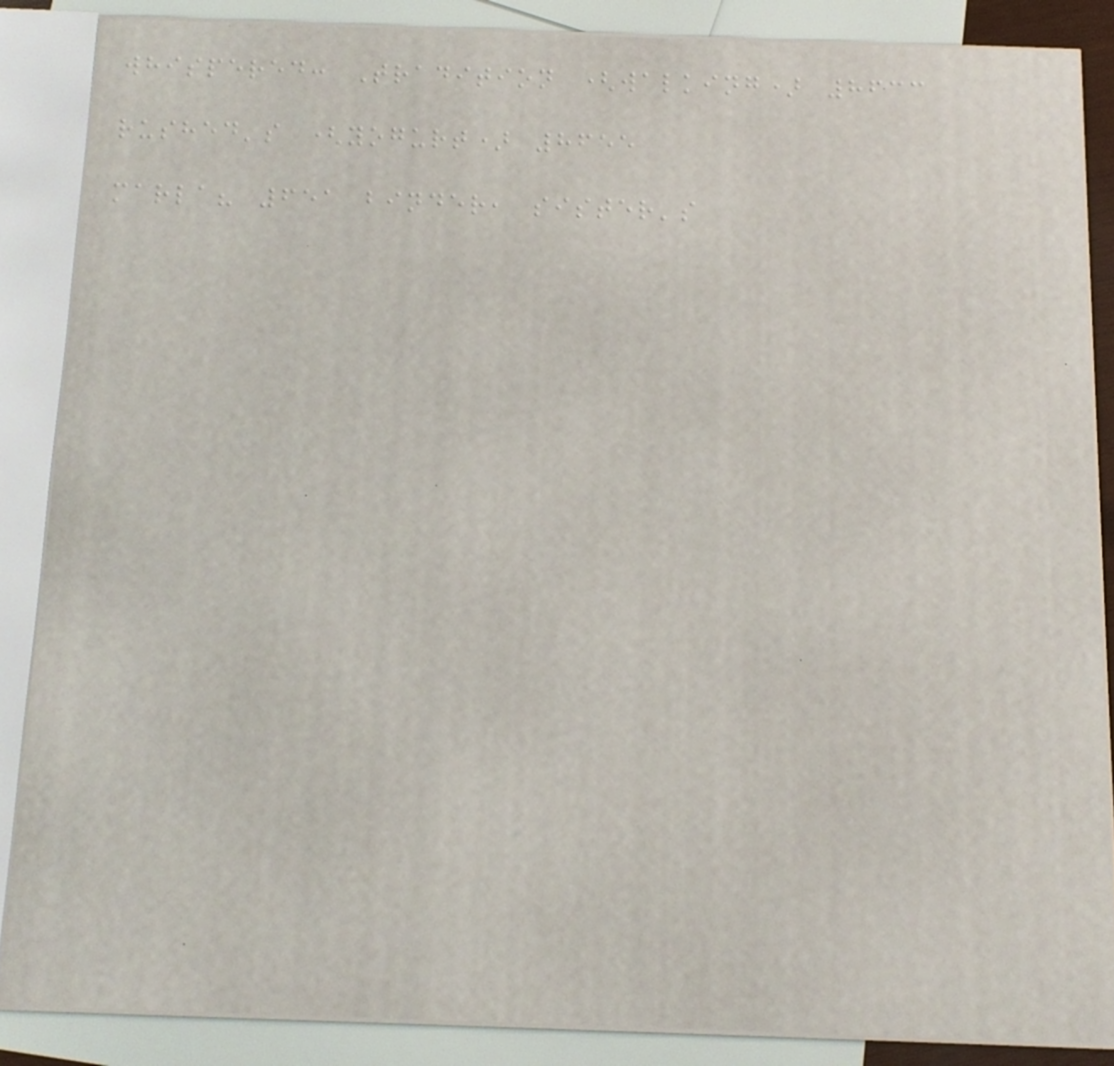whispered: Tradition (walking) 8633
rushed's (yogurt) 8655
marla? 651 binder, sister's
